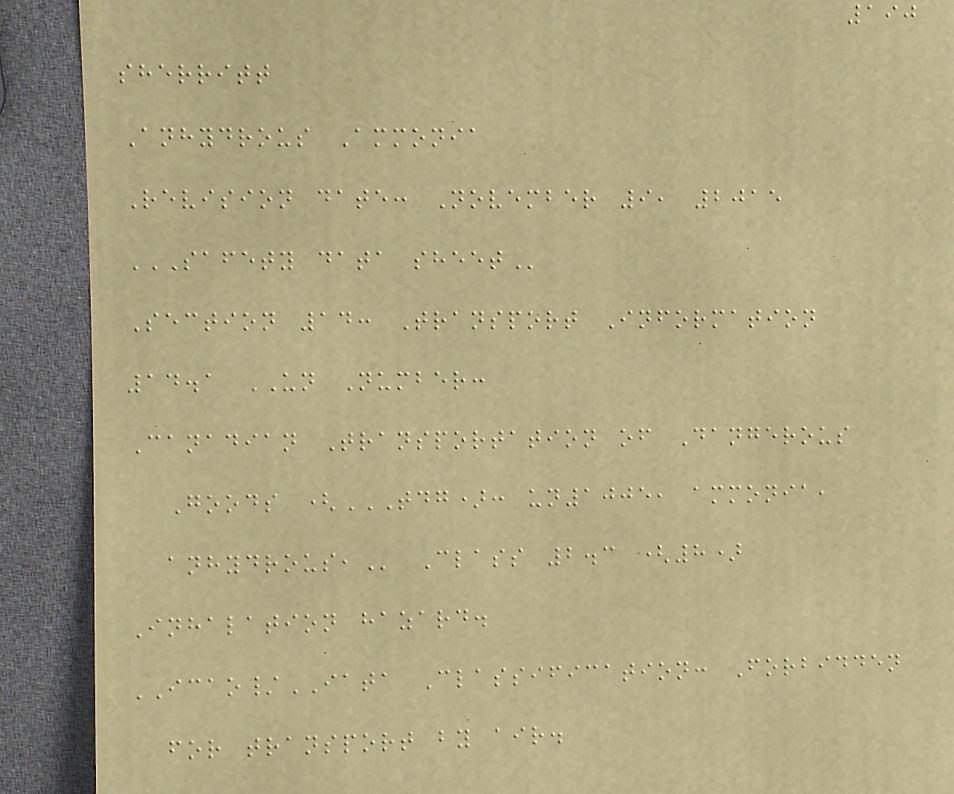190
sherritt
Anhydrous Ammonia
Revision date: November 9, 2015
SAFETY DATA SHEET
Section 14: Transport Information
14.1 UN Number:
Canadian Transportation of Dangerous
Goods (TDG): UN1005, AMMONIA,
ANHYDROUS, Class 2.3 (8)
Inhalation hazard.
ICAO/IATA Classification: Forbidden
for transport by air.
